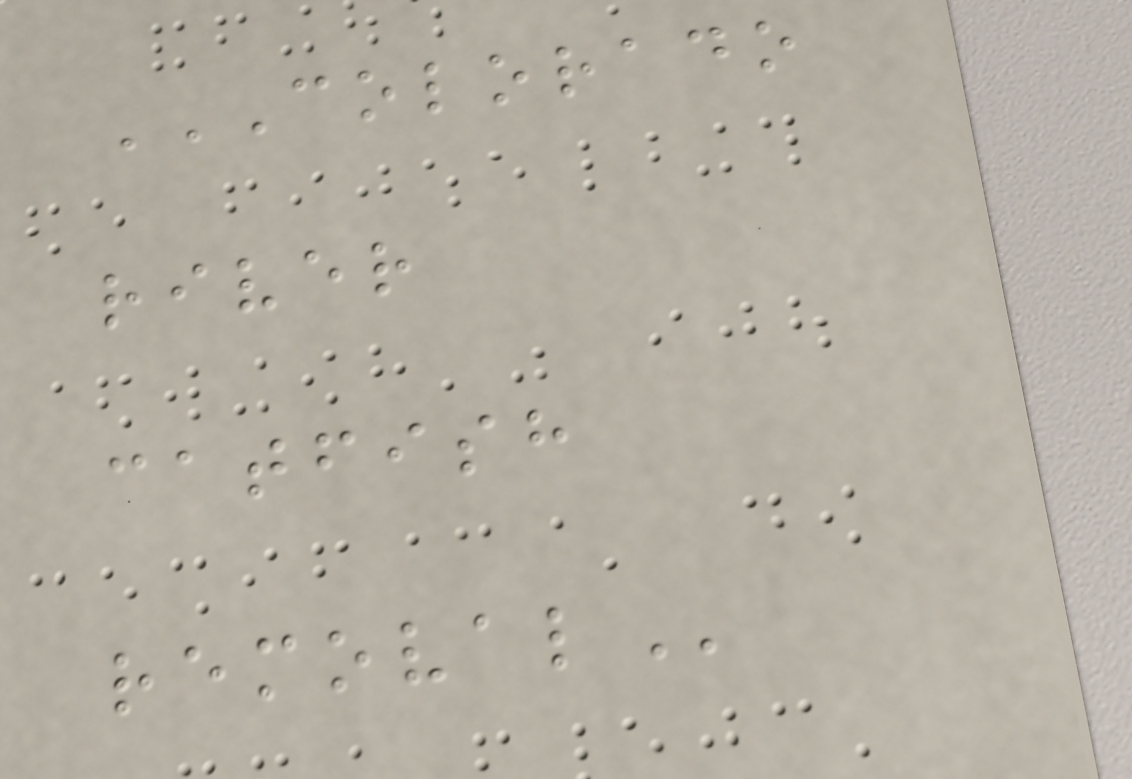COLORADO
RIVER
CATFISH
REMOVAL
